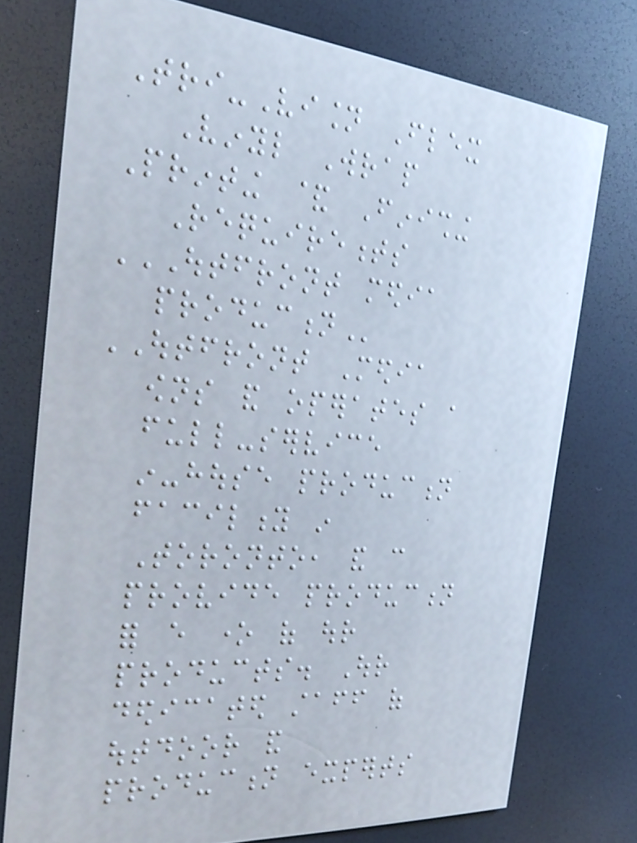Tri-Vision Flex
Vinyl Wrap
Printing & Finishing
Requirements
OUTFRONT MEDIA
PRODUCTION
OUTFRONT Media
owns and operates a
full-service
in-house production
facility in
Toronto, and can
provide production
for every one of our
products. Our
dedicated staff of
outdoor and
production experts
